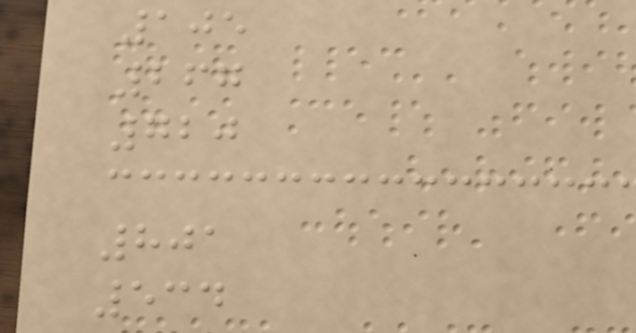105
267
720
801
534
